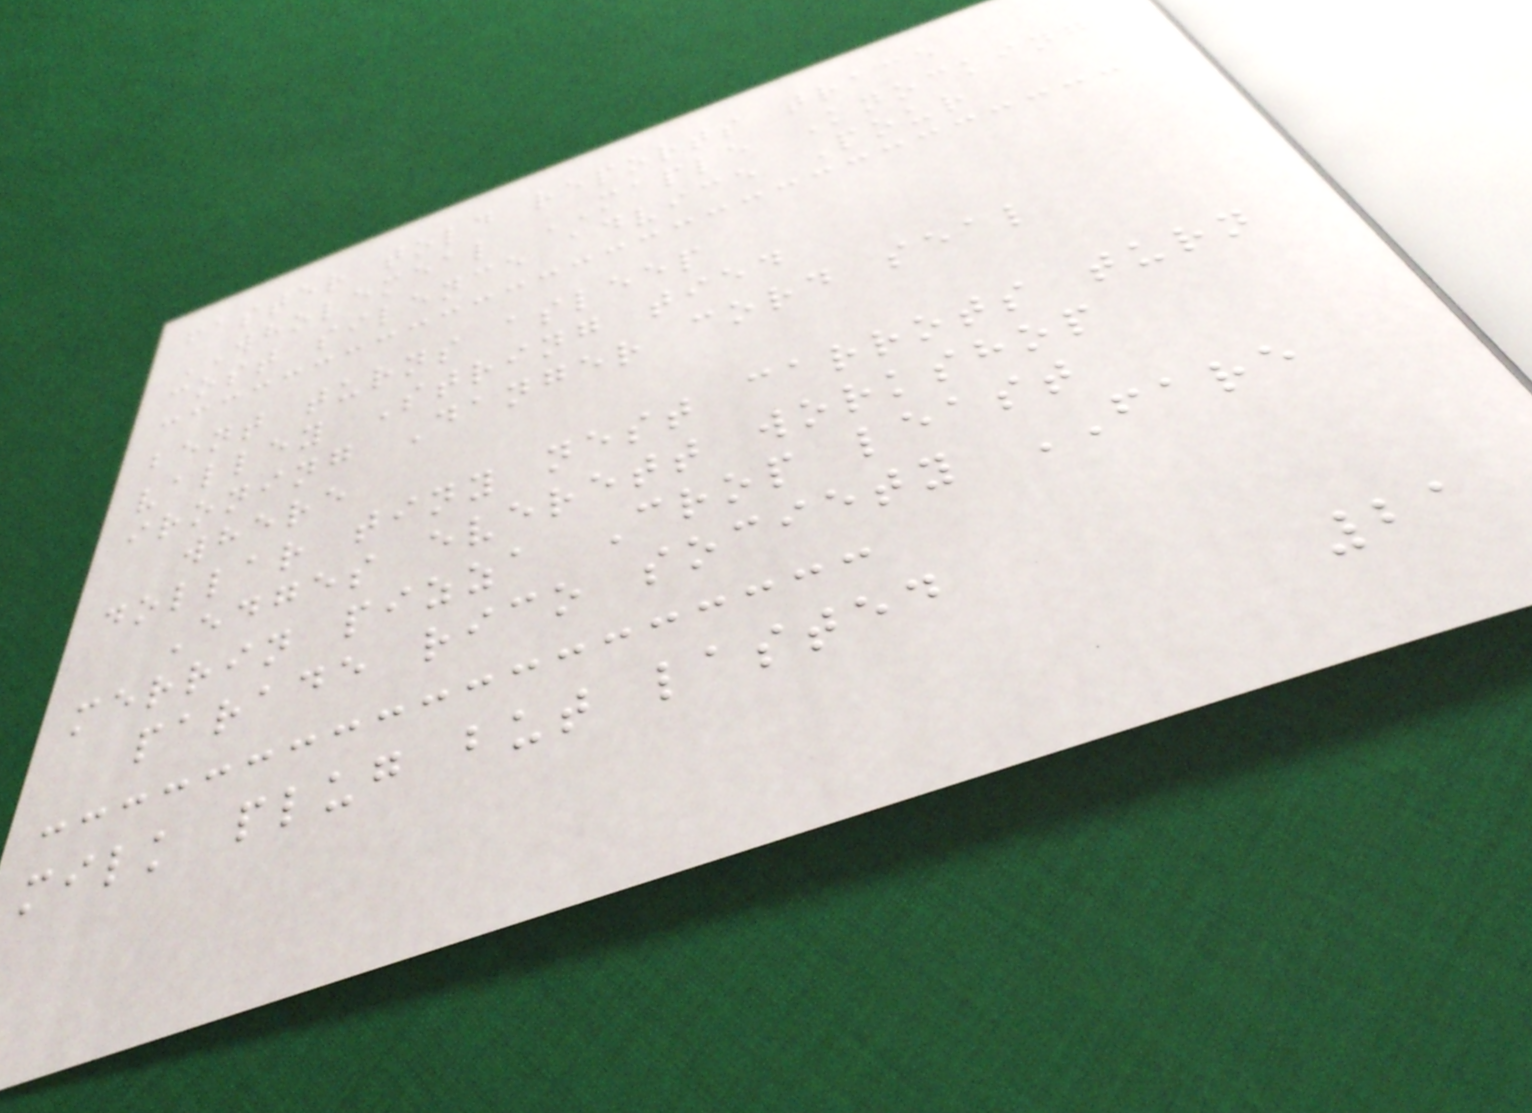faster told reports trace
WHOLEMEAL MAPLE Knocking
cost silence advice Pour
bent turns asleep
valley String tied
ironing Danger cord seal
where
dollar tiny nest carrots turn
Edges everett workshop
merrin pizza Crop least
parade rico society FARE
milk plug but lasted
21
